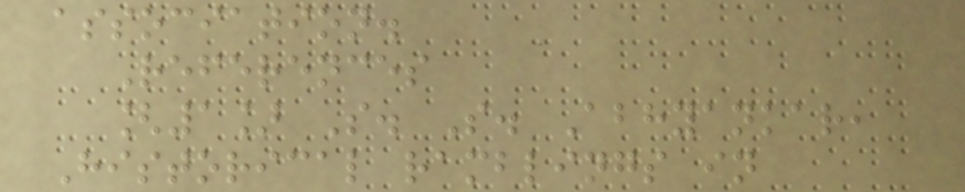association.
References
[1] S. S. Abhyankar,
Historical ramblings in
